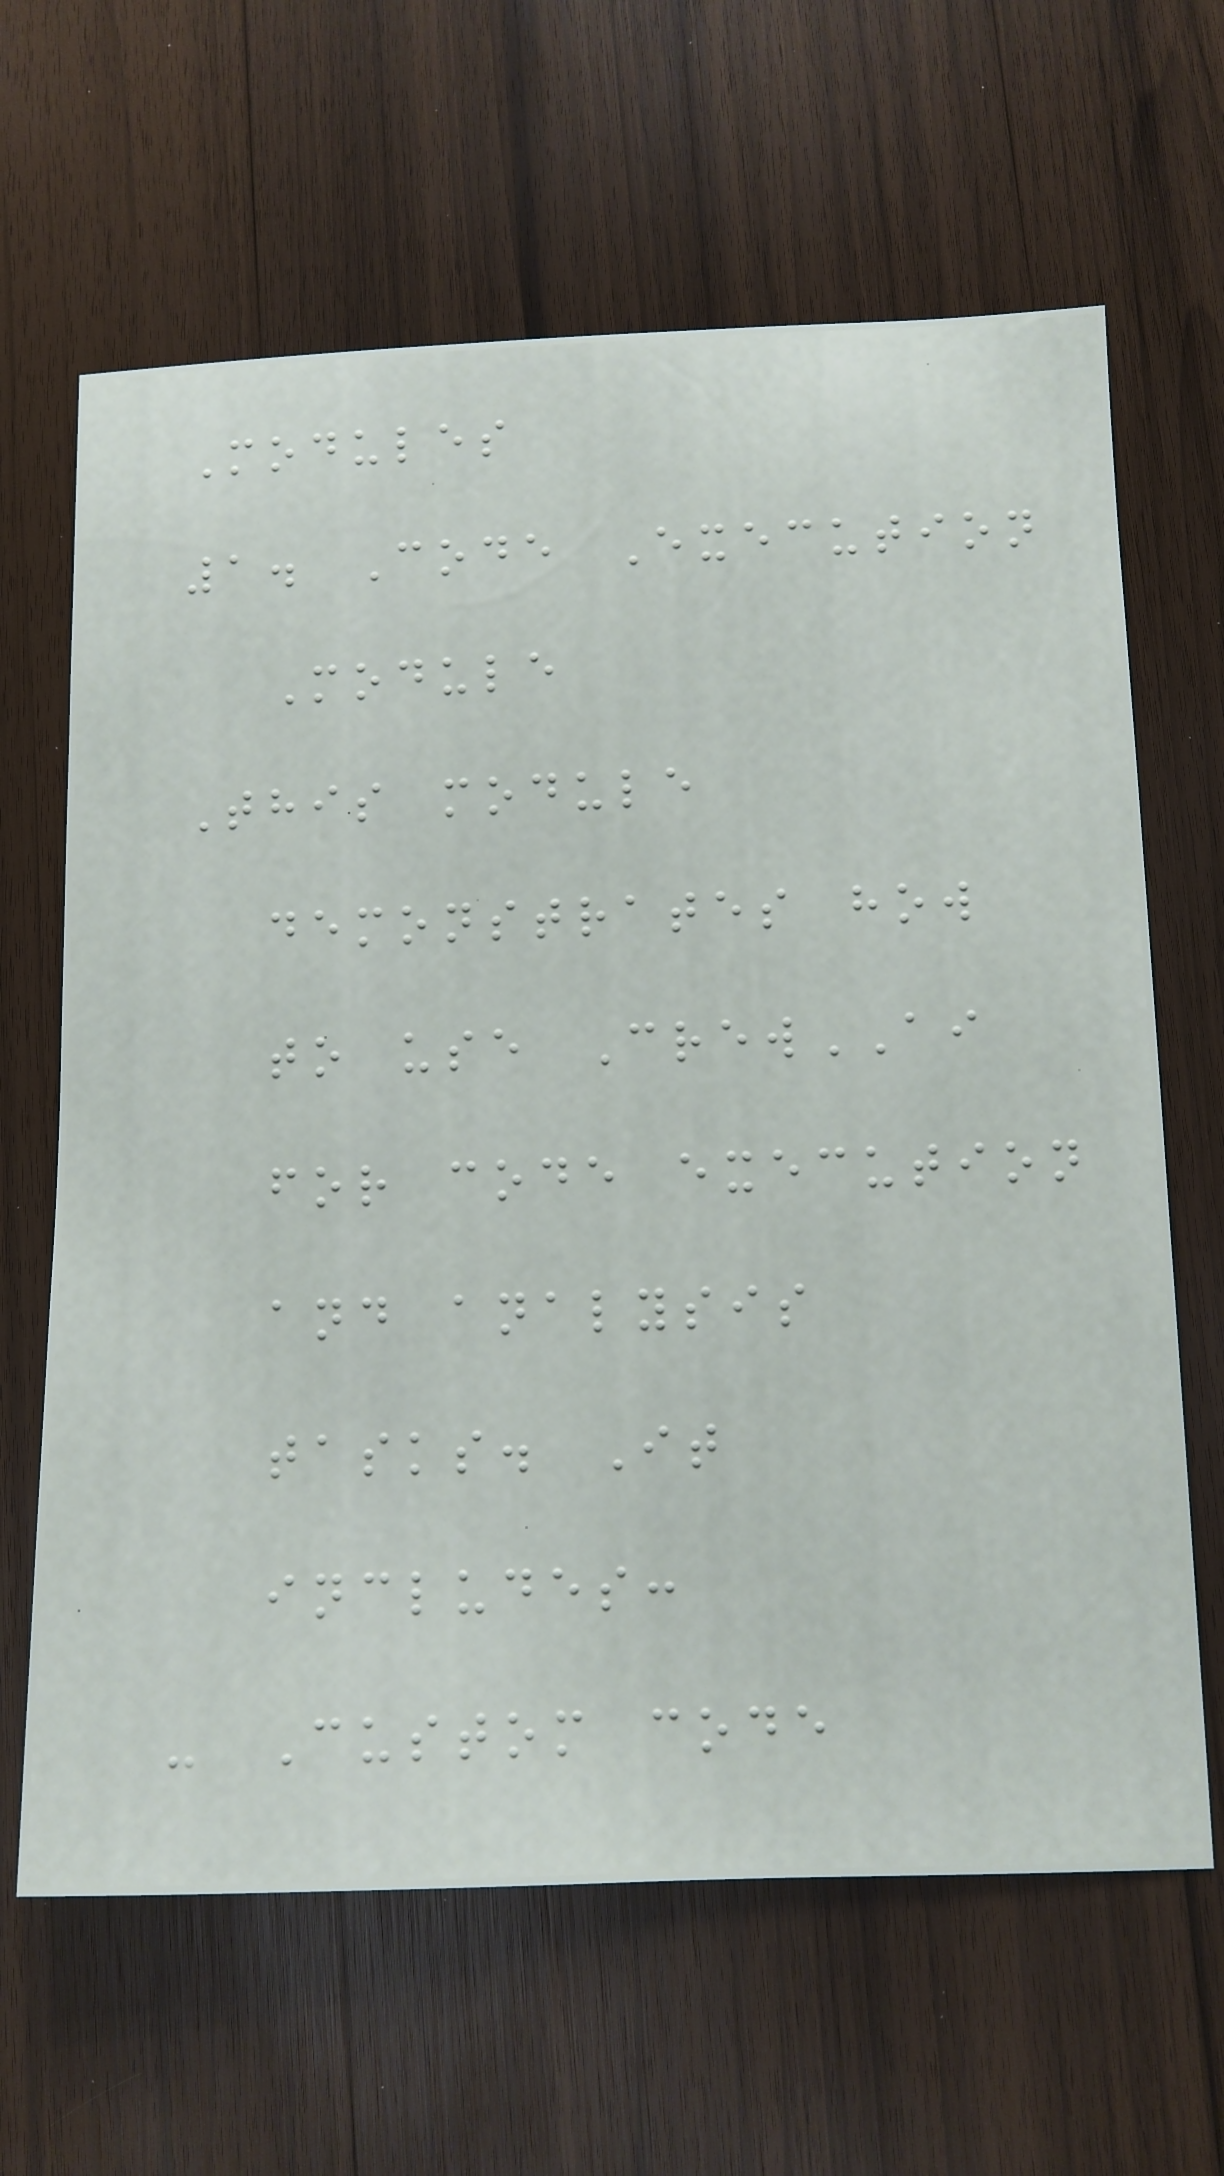Modules
1. Code Execution
Module
This module
demonstrates how
to use CrewAI
for code execution
and analysis
tasks. It
includes:
- Custom code
